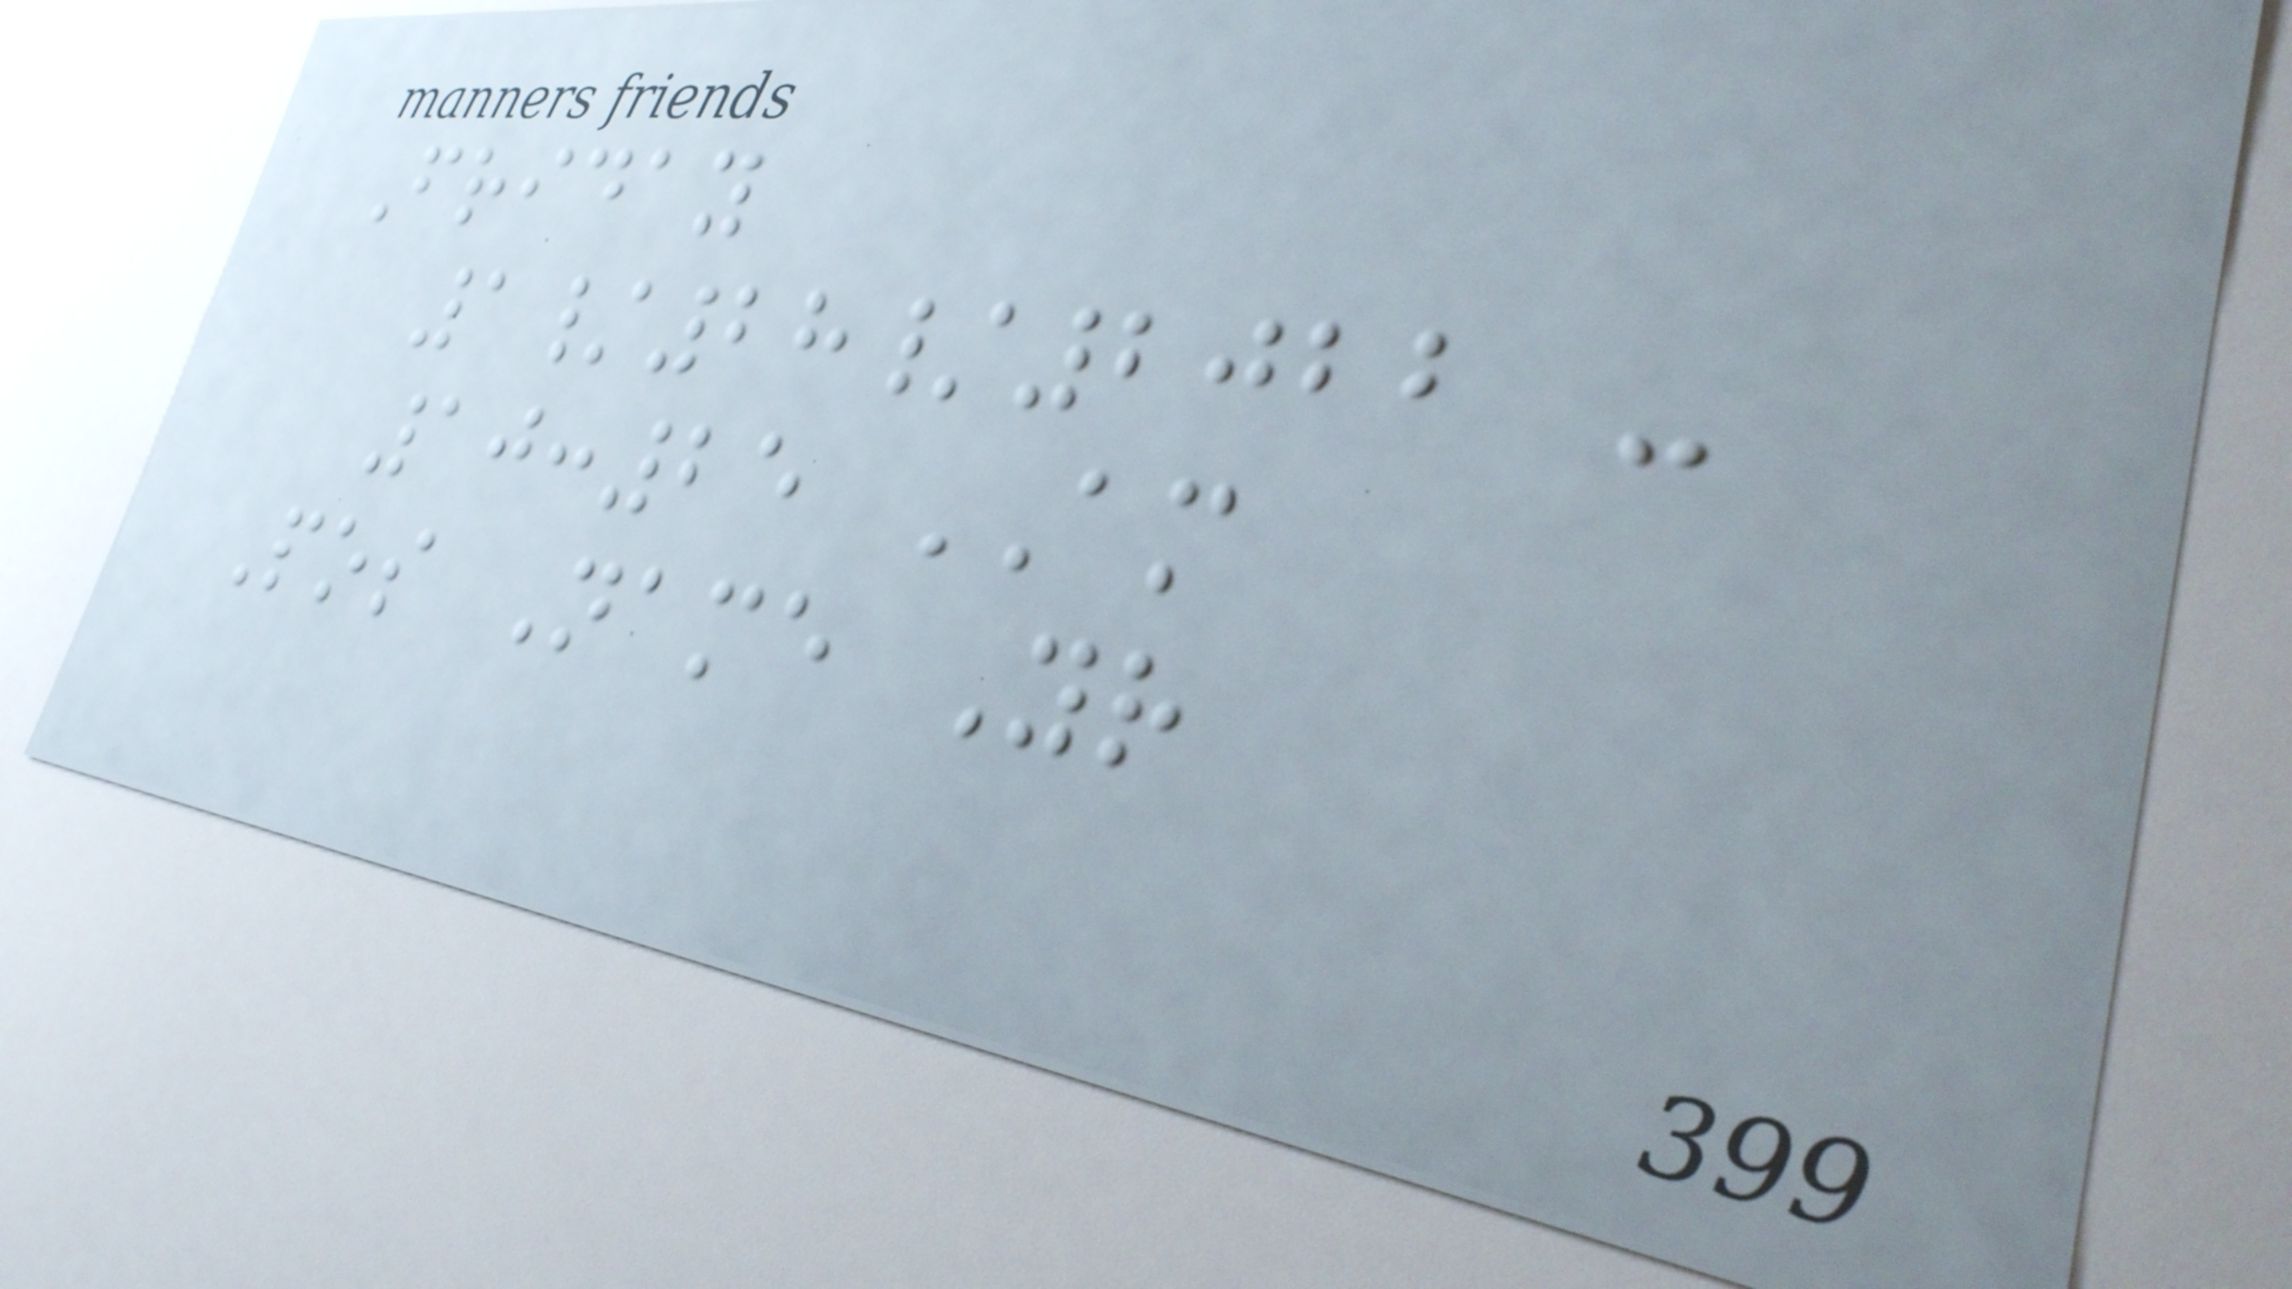Friday
1/28/2022 -
10:25 AM
Pos Name Yr
